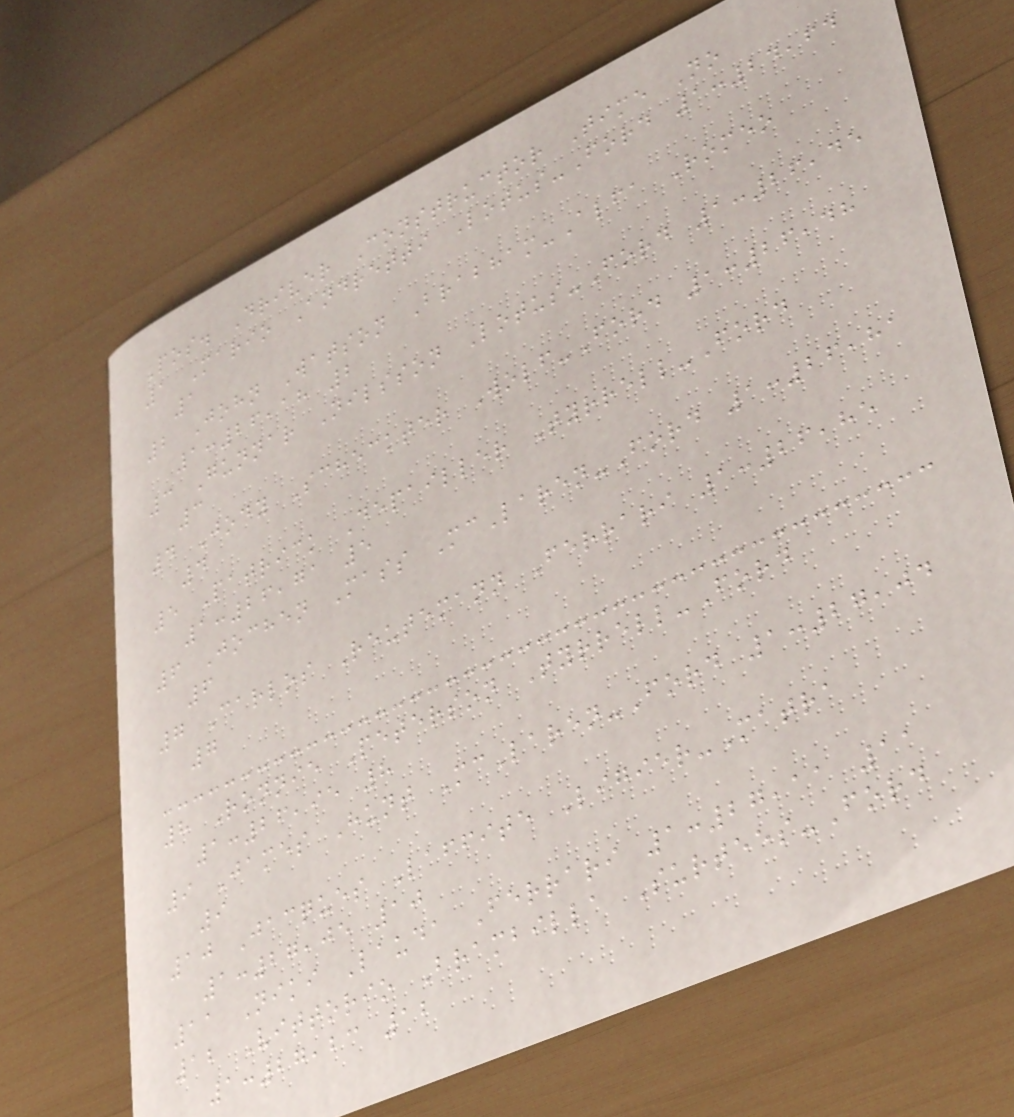Pos. Driver Constructor Time No
1 Mario Andretti Lotus-Ford 1:24,64
1
2 John Watson Brabham-Alfa Romeo
1:26,18 2
3 Gunnar Nilsson Lotus-Ford 1:26,45
3
4 Jody Scheckter Wolf-Ford 1:26,48
4
5 Patrick Depailler Tyrrell-Ford
1:26,71 5
6 Jochen Mass McLaren-Ford 1:26,81
6
7 Carlos Reutemann Ferrari 1:26,85
7
8 Ronnie Peterson Tyrrell-Ford
1:26,95 8
9 James Hunt McLaren-Ford 1:27,04
9
10 Jacques Laffite Ligier-Matra
1:27,05 10
11 Niki Lauda Ferrari 1:27,11 11
12 Vittorio Brambilla Surtees-Ford
1:27,23 12
